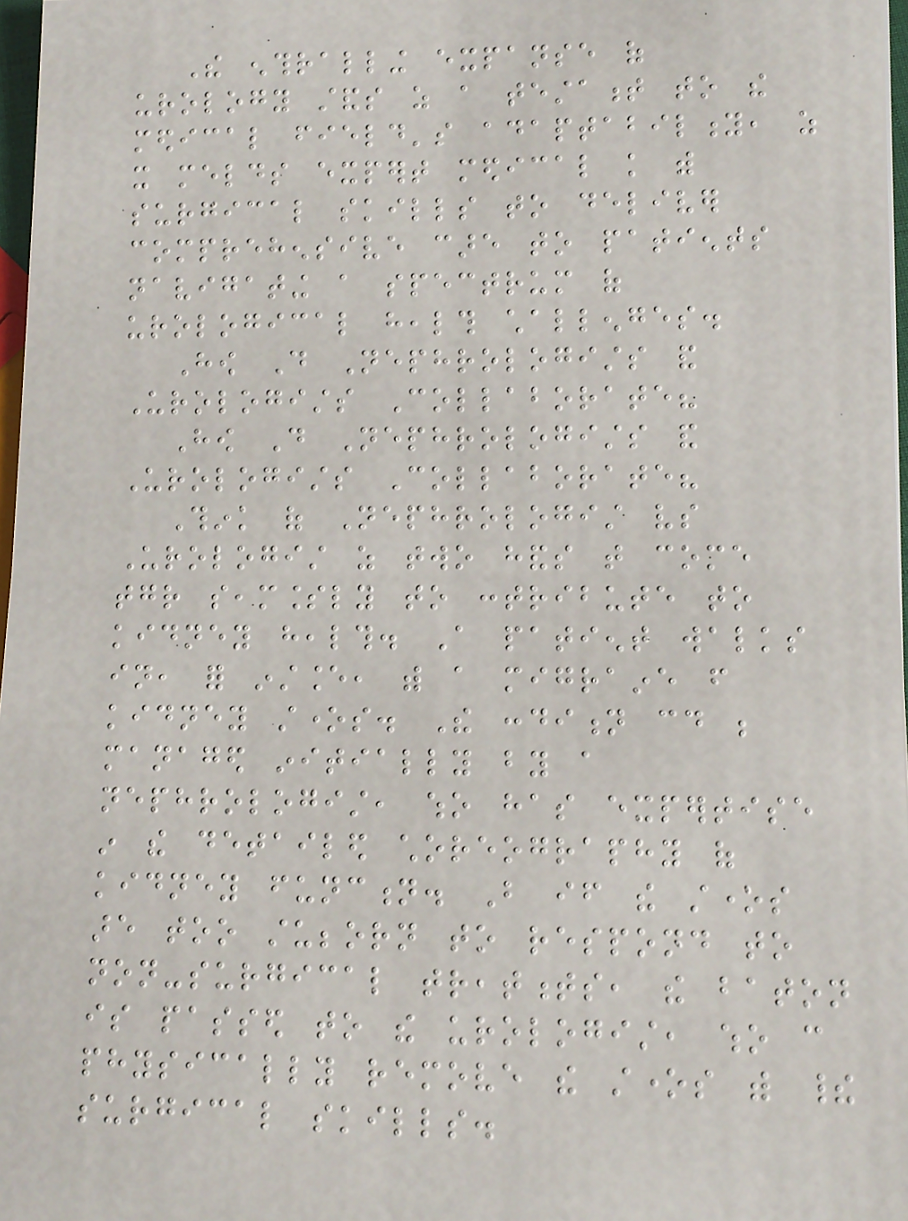The enthralling expanse of
urology stands as a testament to the
medical field's adaptability, as
it melds expert medical knowledge with
surgical skills to deliver
comprehensive care to patients
navigating a spectrum of
urological health challenges.
How Do Nephrologists and
Urologists Collaborate?
How Do Nephrologists and
Urologists Collaborate?
Think of Nephrologist vs
Urologist as two hands that come
together seamlessly to contribute to
kidney health. A patient walks
in, for instance, with a migraine from
kidney stones. The condition could be
managed initially by a
nephrologist, who has expertise
in the detailed choreography of
kidney function. But if the stones
are too stubborn to respond to
non-surgical treatments, the baton
is passed to the urologist, who can
physically remove the stones with their
surgical skills.
